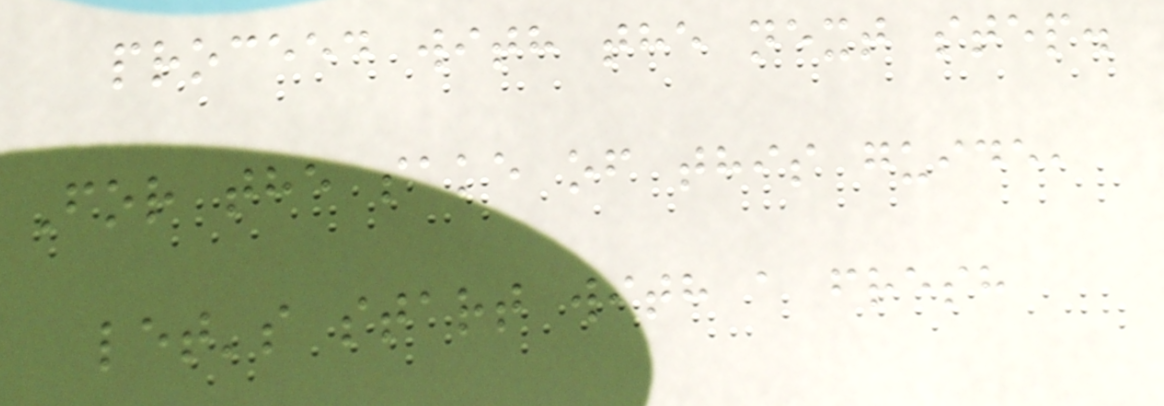proceed with the next step.
For the sake of this guide,
let's start with a fresh
